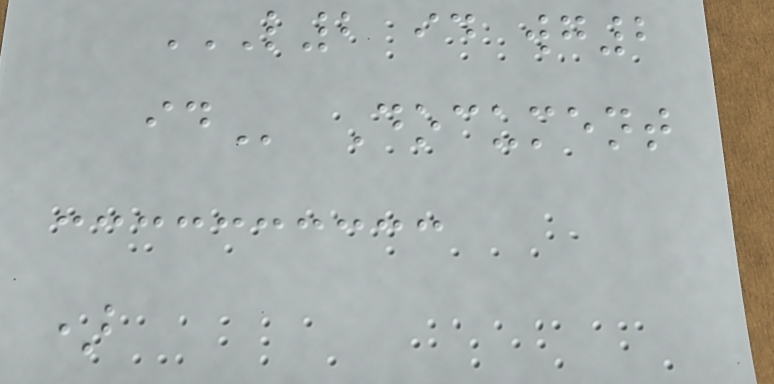L2 ID WG2
ID Document
)
